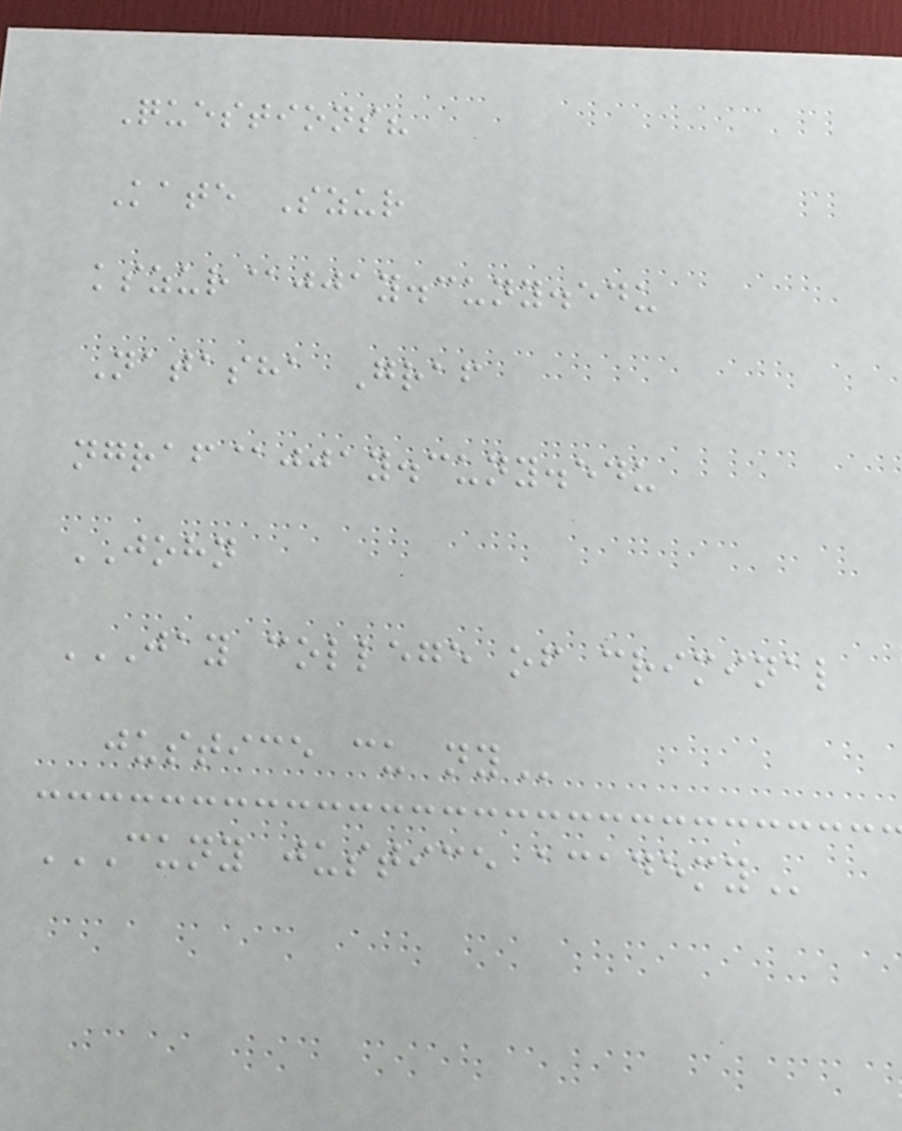Questions?
Kate Szur
kszur@jjay.cuny.edu
Natasha Graf
ngraf@jjay.cuny.edu
JOHN
JAY COLLEGE OF CRIMINAL
JUSTICE CU NY
CUNY JUSTICE ACADEMY
